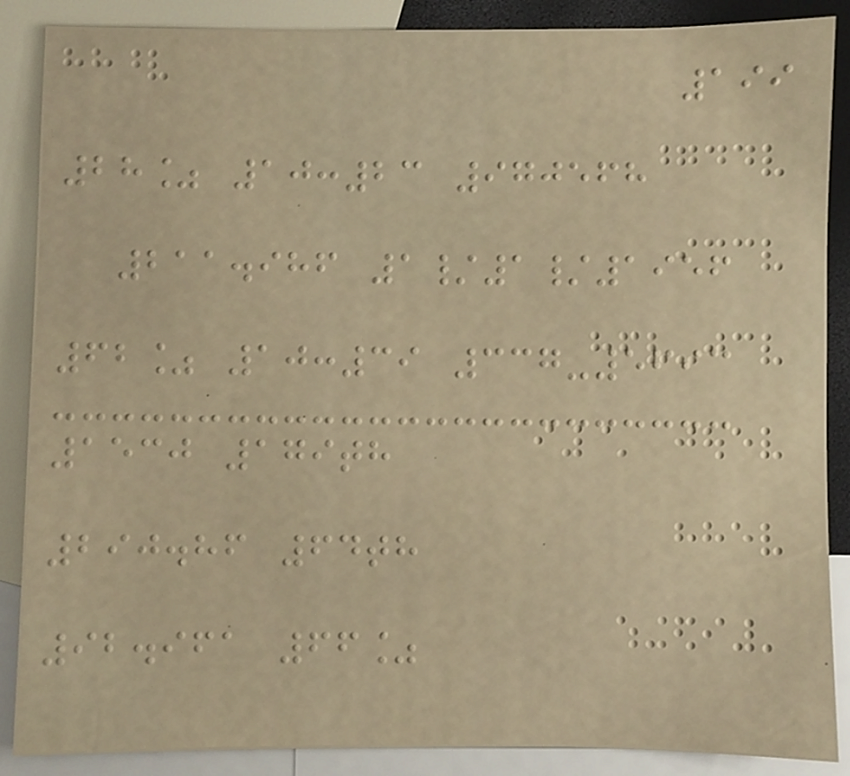199
28% 10:23 970568
211.986 1/1/1956
62% 10:39 337-5693
1530 179th
290.86 64th
92.961 66%
